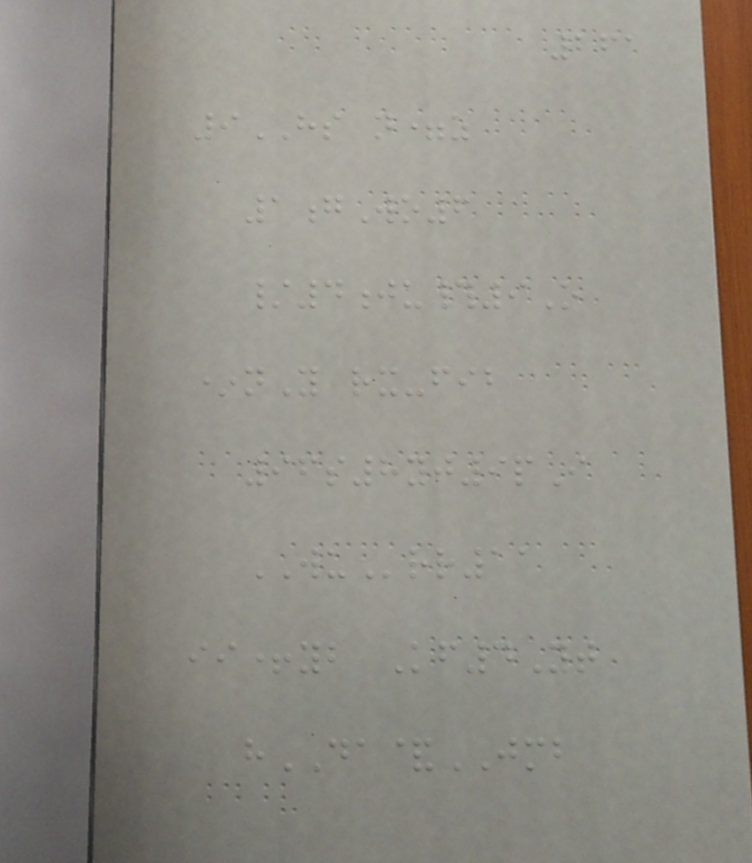261
9HS n=z
1gWo6
/4ju#9O
*nY rx-fib
96s8yj9pI
WUrr11
ii+yb Kf4Yt
hDA&JMB
